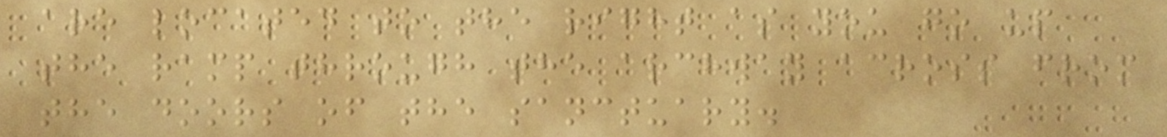are located to the right as you go up
the ramp through the archway across from
the doors of the sanctuary.
